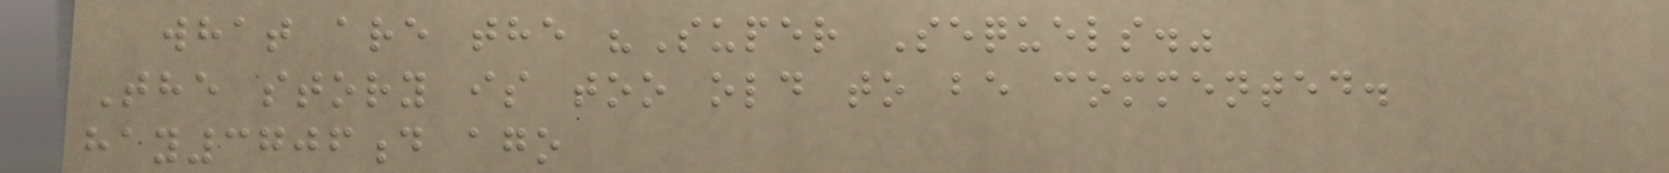what are the "Super Sequels."
The story is too old to be commented.
hay3706d ago
